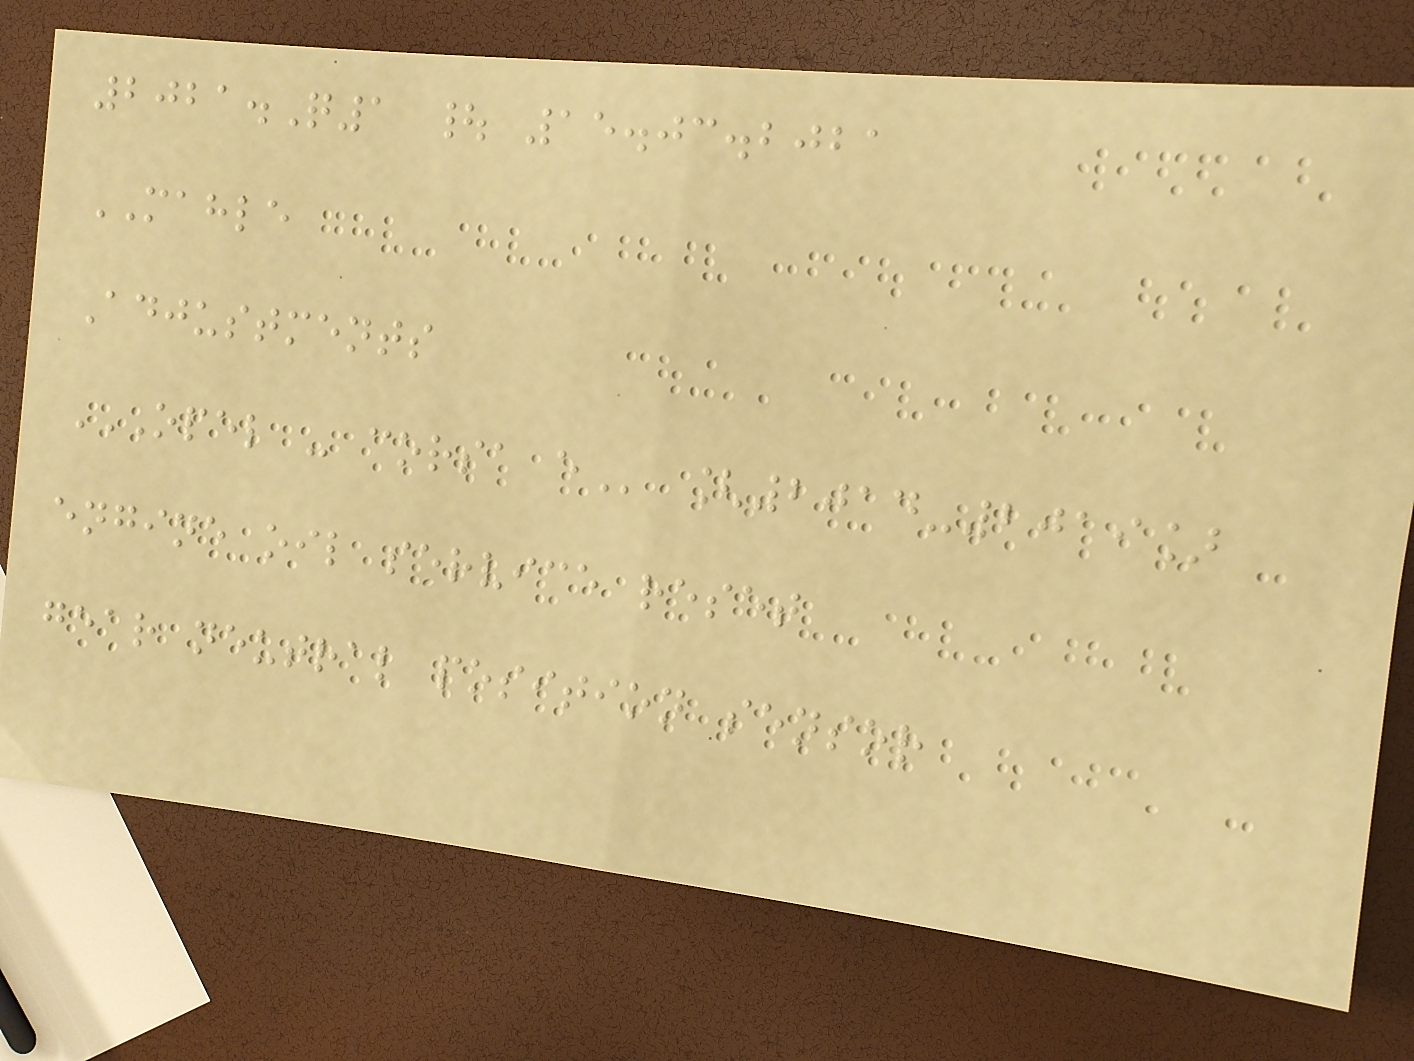2021.Q1 | 15.03.2021
MAHLE
Adjustments
OPEL - CORSA E [2014-2019]
engine oil service reset
gear neutral position sensor
